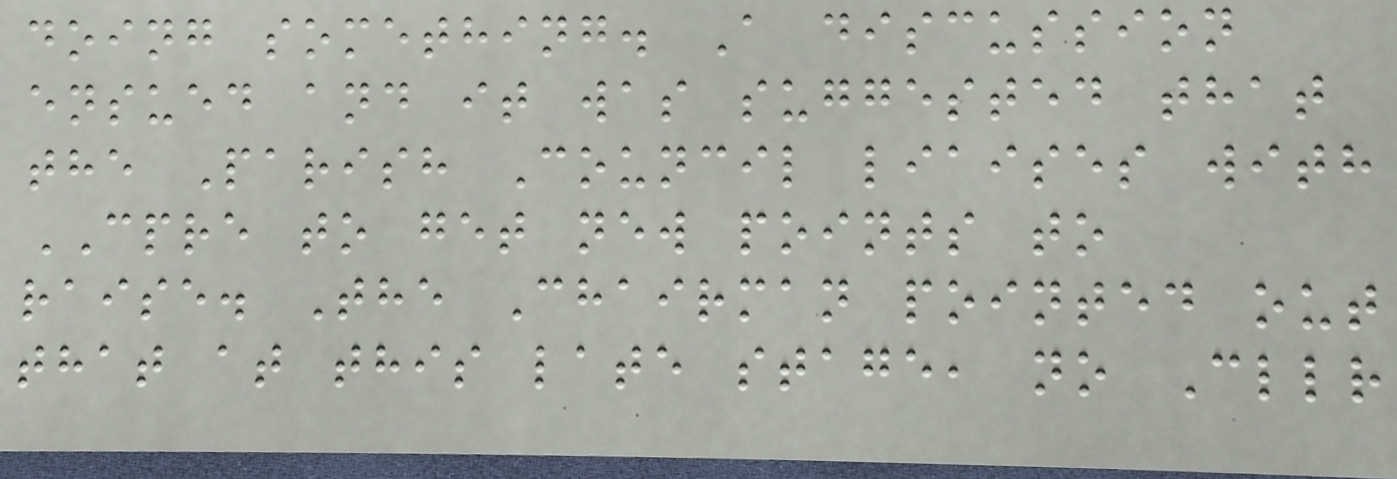doing something. A discussion
ensued and it was suggested that
the Parish Council liaises with
CPRE to get new points to
raise. The Chairman pointed out
that at this late stage, no Cllr
